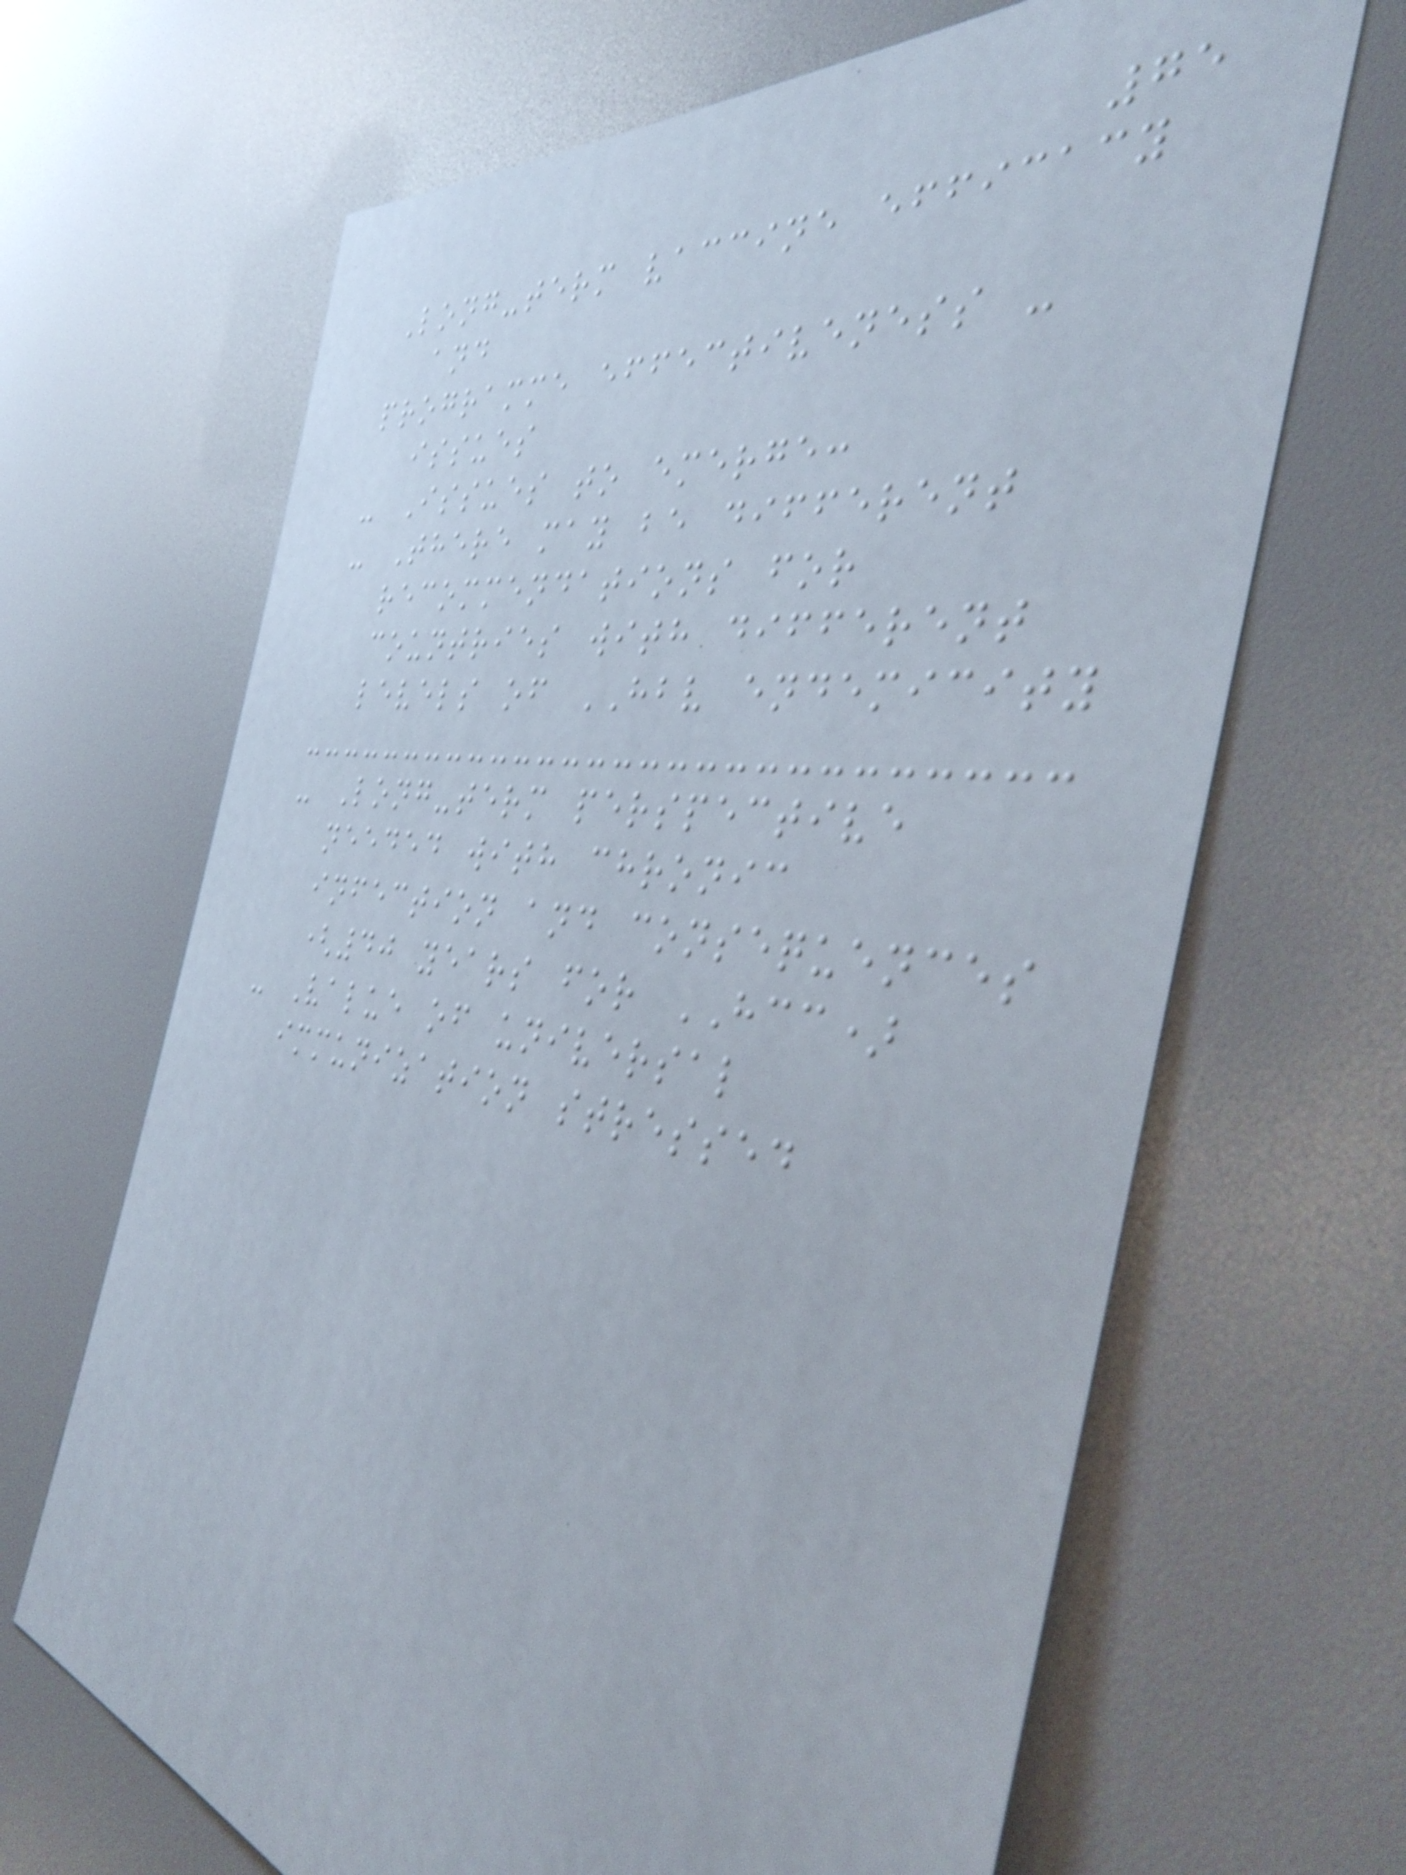75
Long-term vaccine efficacy
and
programme effectiveness -
issues
- Issues to emerge:
- There may be different
recommendations for
countries with different
levels of HBV endemicity
- Long-term perspective
needed with chronic
infection and consequences
(40 years for HCC)
- Value of universal
immunization stressed
